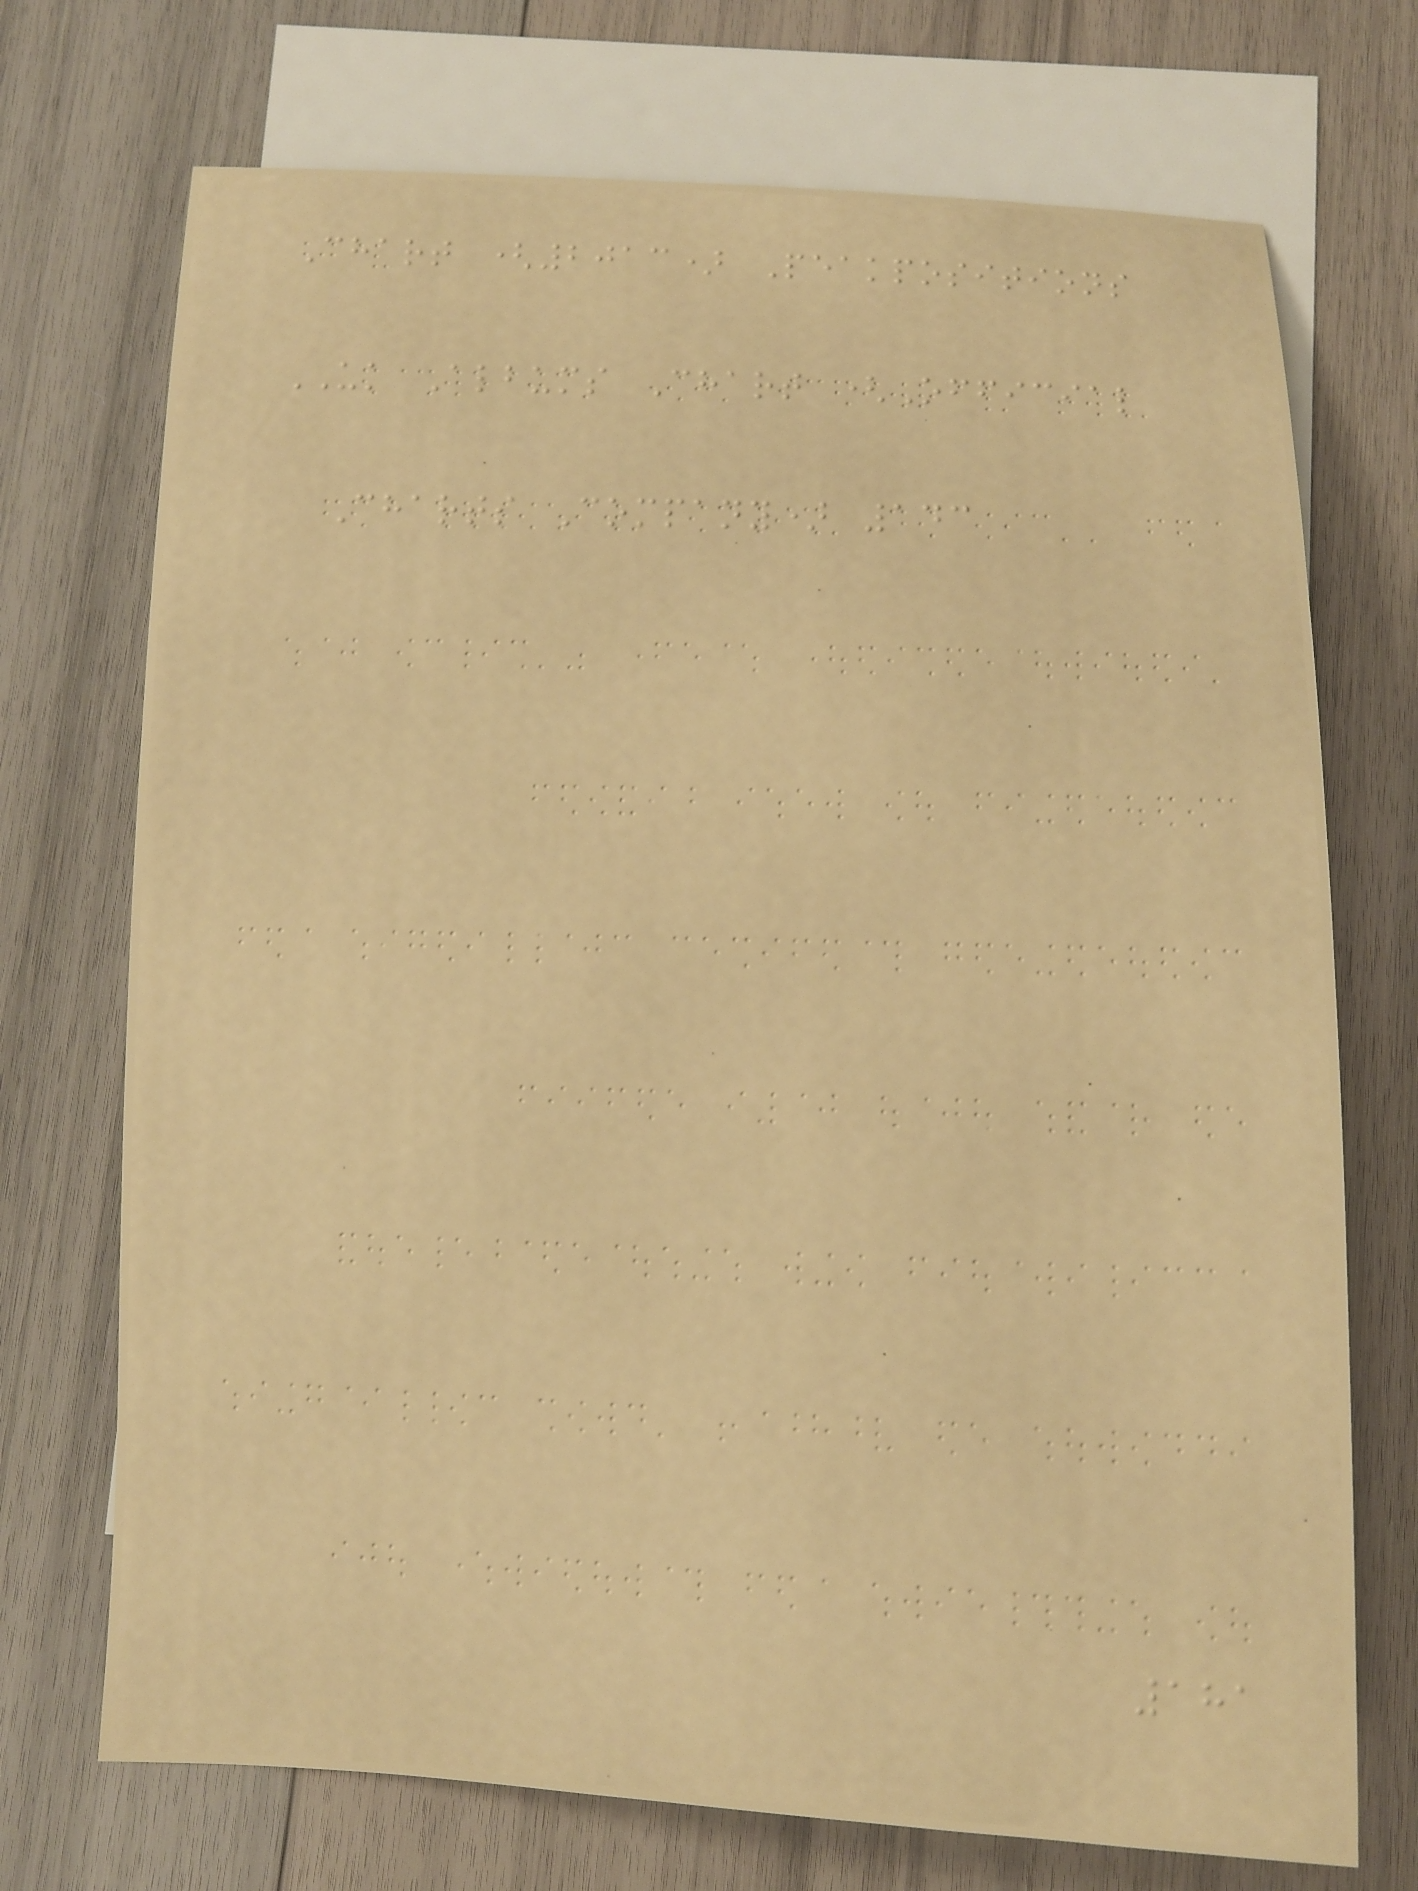Chart (2013) Peakpositions
UK Albums Chart (Official
Charts Company) 143
181
